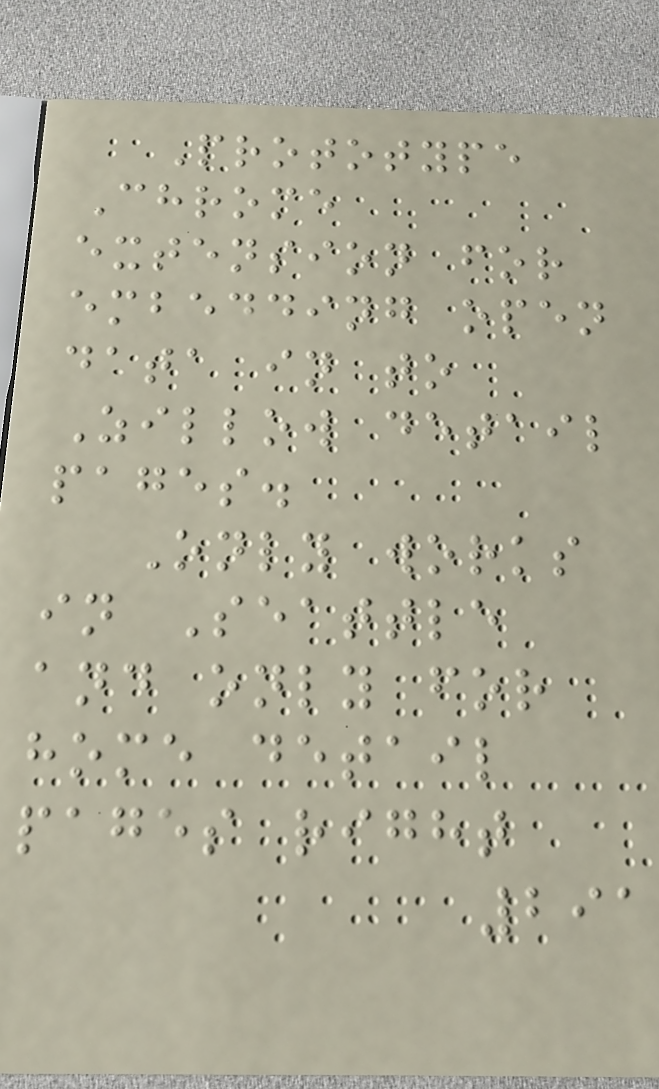Prototype
Chrome
extension for
embedding open
data in to
Zillow detail
pages.
Only works
in Seattle
and only for
home detail
pages right
291
